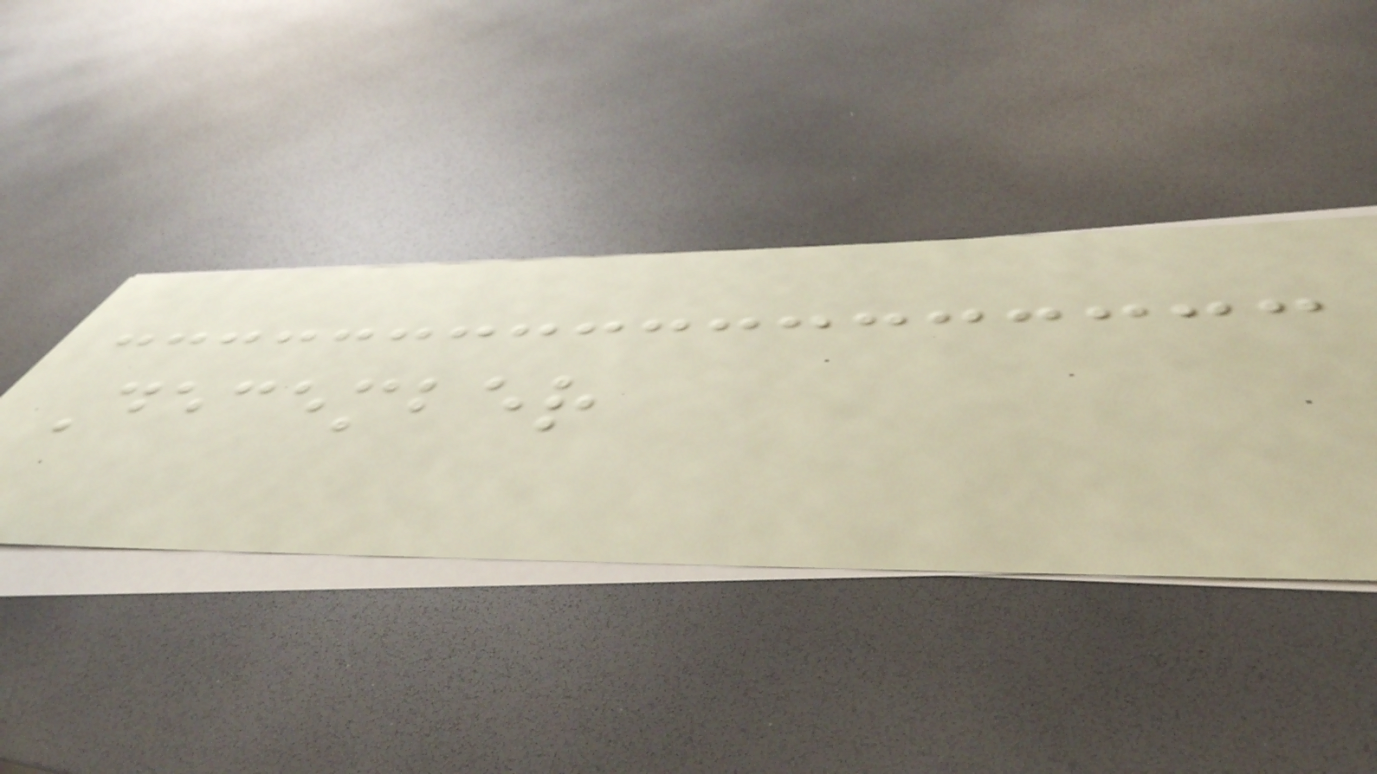December
